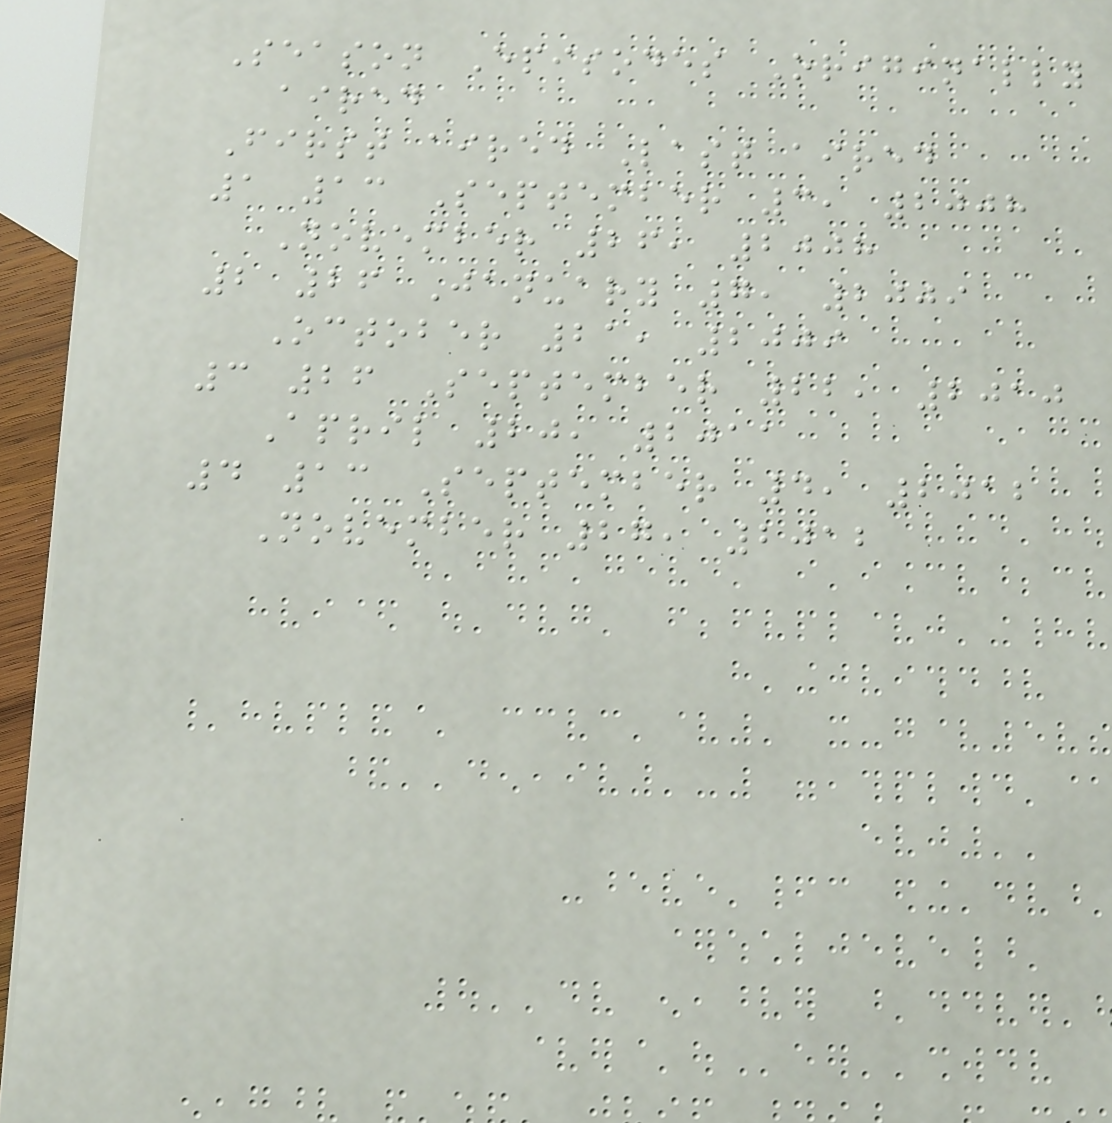Season Episodes Originally
aired
First aired Last aired
1 13 September 3, 2008
November 26, 2008
2 26 January 7, 2009
October 21, 2009
3 26 September 22, 2010
April 20, 2011
4 13 September 4, 2012
November 27, 2012
